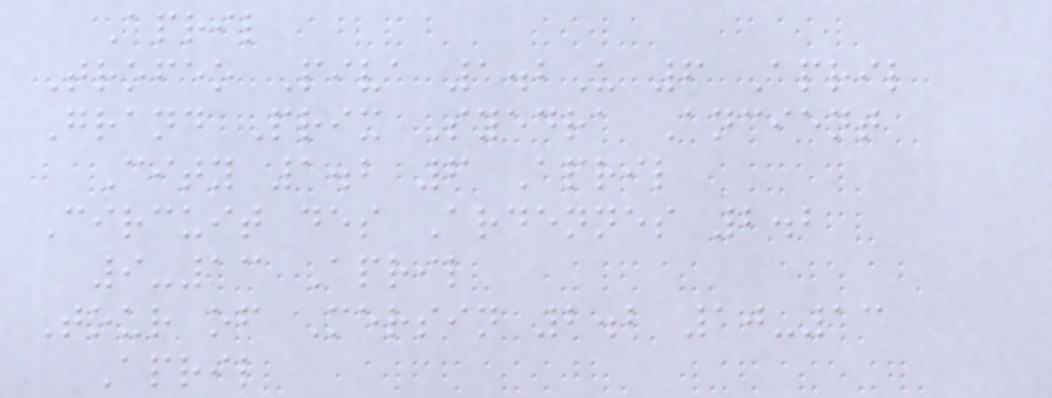April
Trofeo Piva 1.2U 6 April
Grand Prix Syedra Ancient
City 1.2 6 April
Circuit des Ardennes 2.2
9-13 April
Tour of Mersin 2.2 10-13
April
